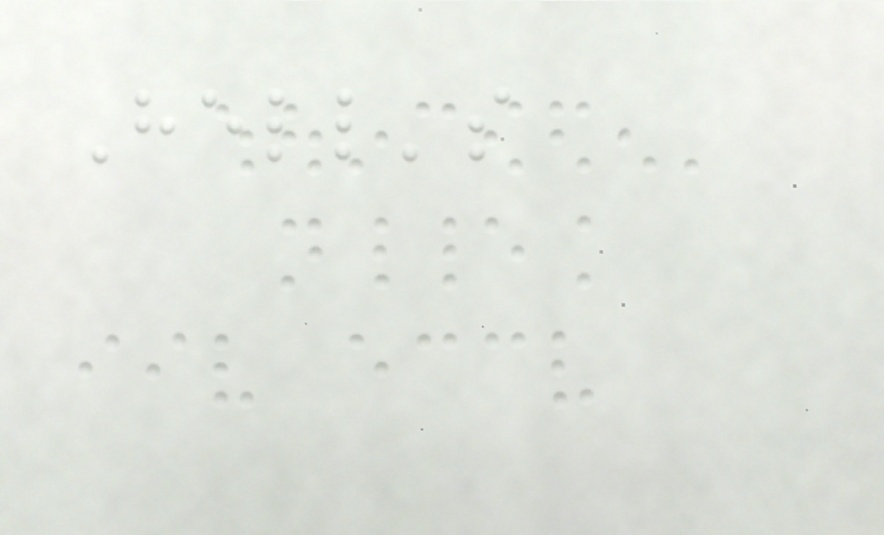Hell's
